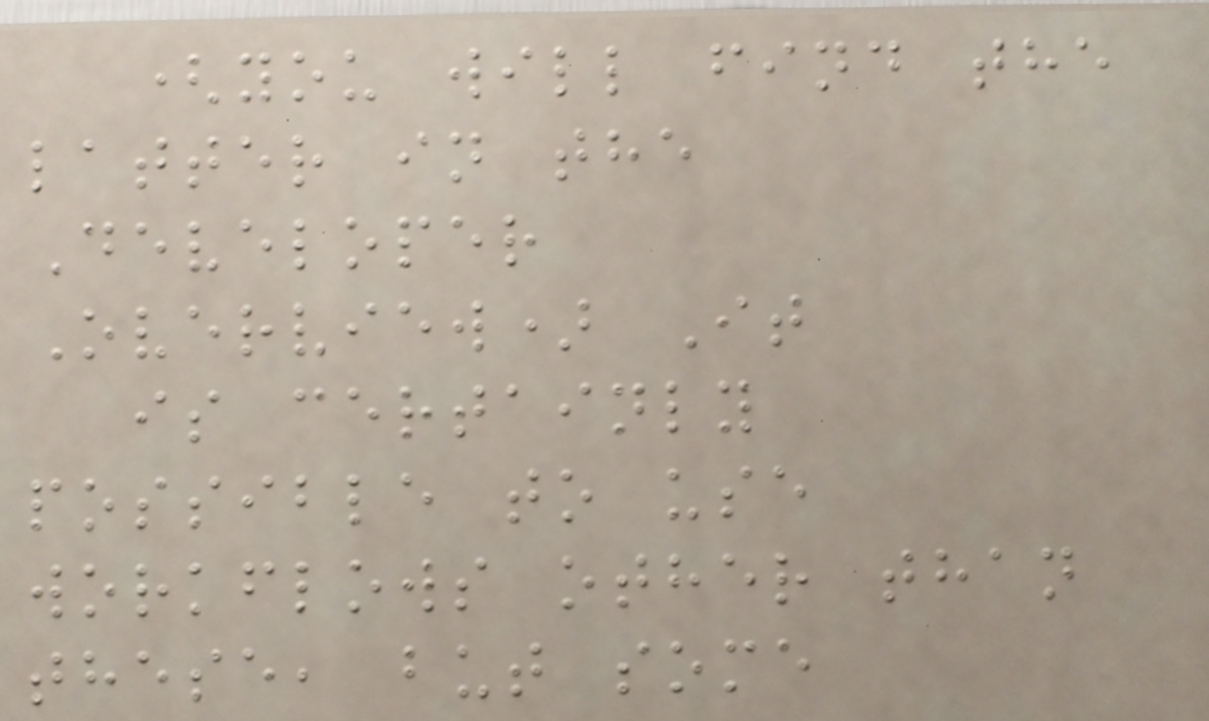(you will find the
latter in the
Developer
Overview) It
is certainly
possible to use
workflows other than
these, but some
